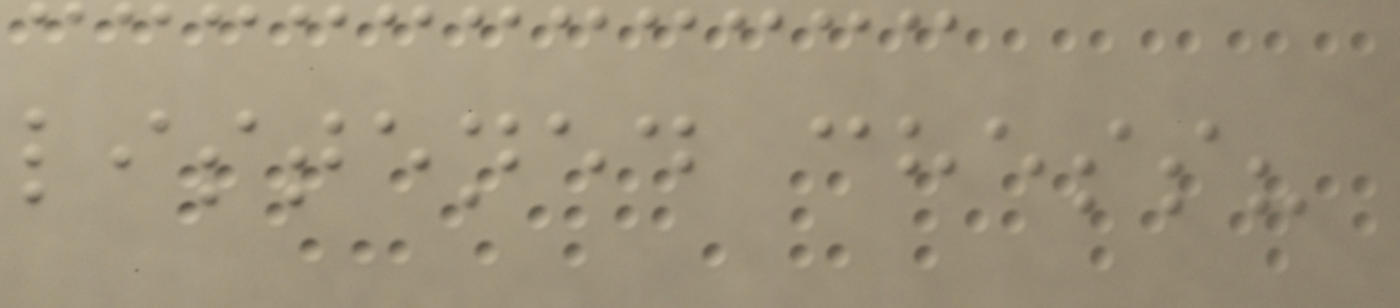listened chess?
